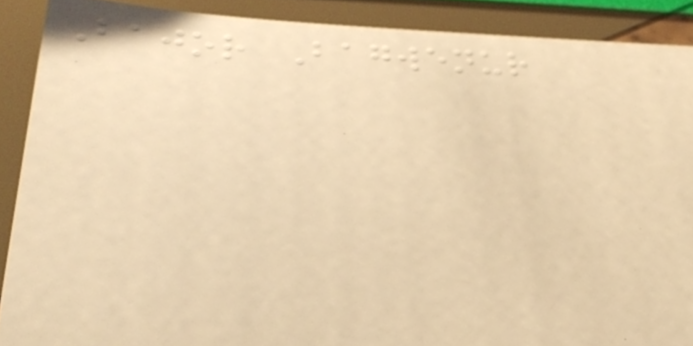Bajor Bagwenur
